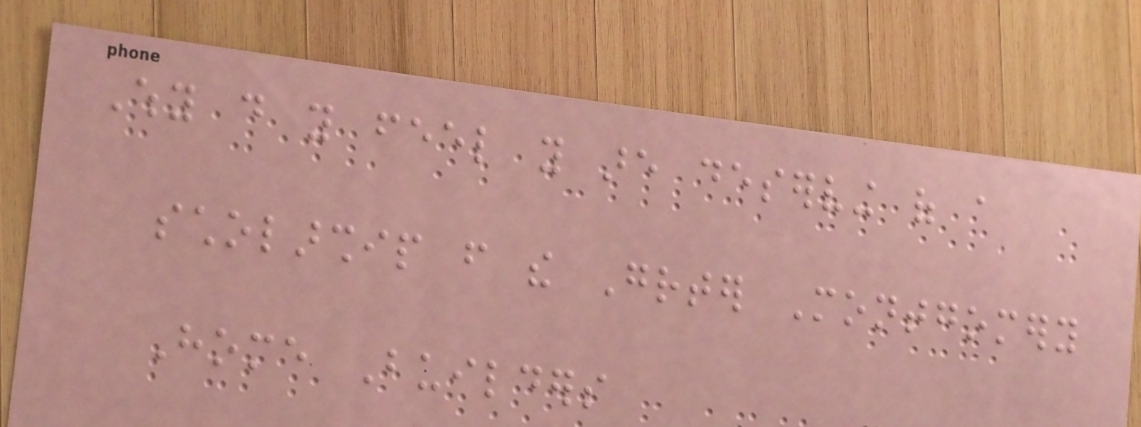Why do you feel you are deserving of a
scholarship from the Greater Montgomery
Home Builders
